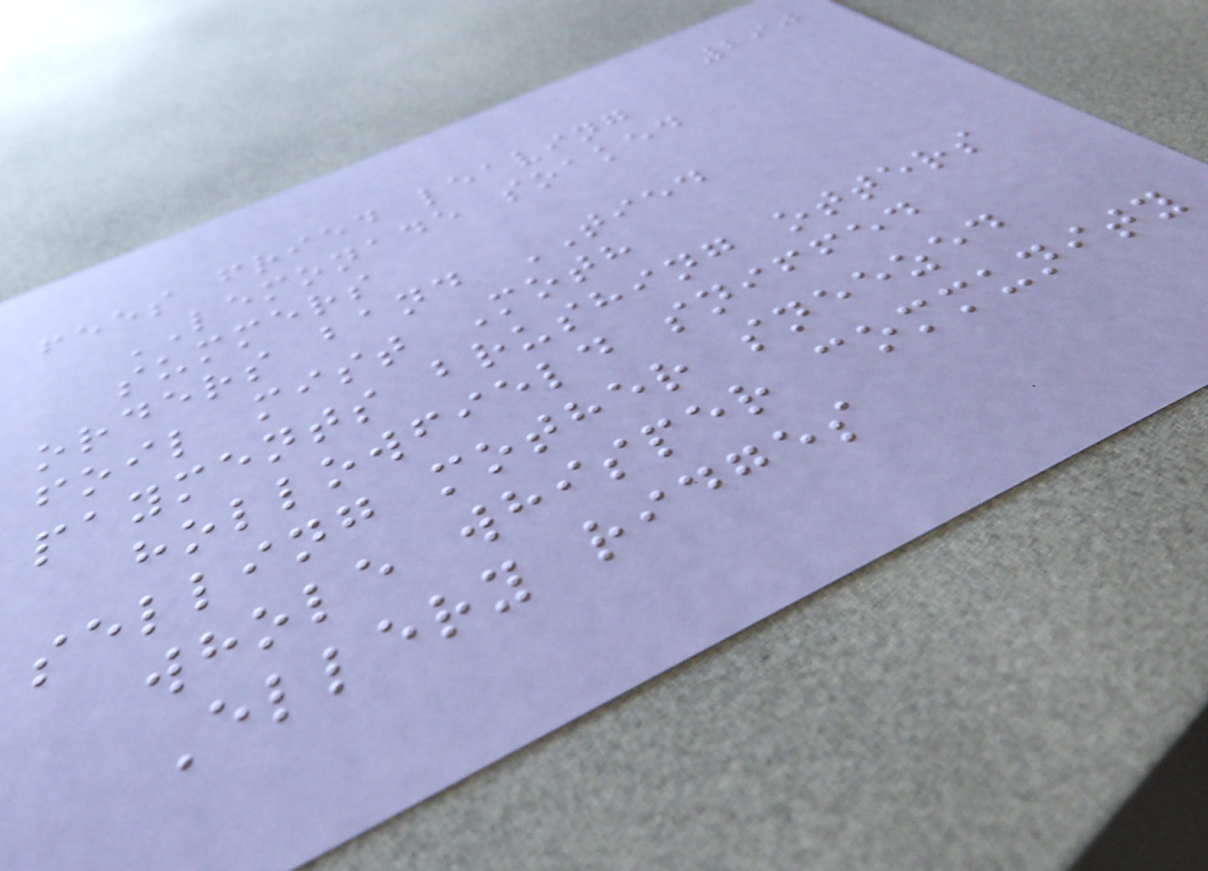290
fees fried leaving
LEMONADE soaked
summers
orders band TIED
foil mist Moth
payments brushing otters
hollowfield sniffed
selling mother sneezed
whole whisper community
Ellery ridges
